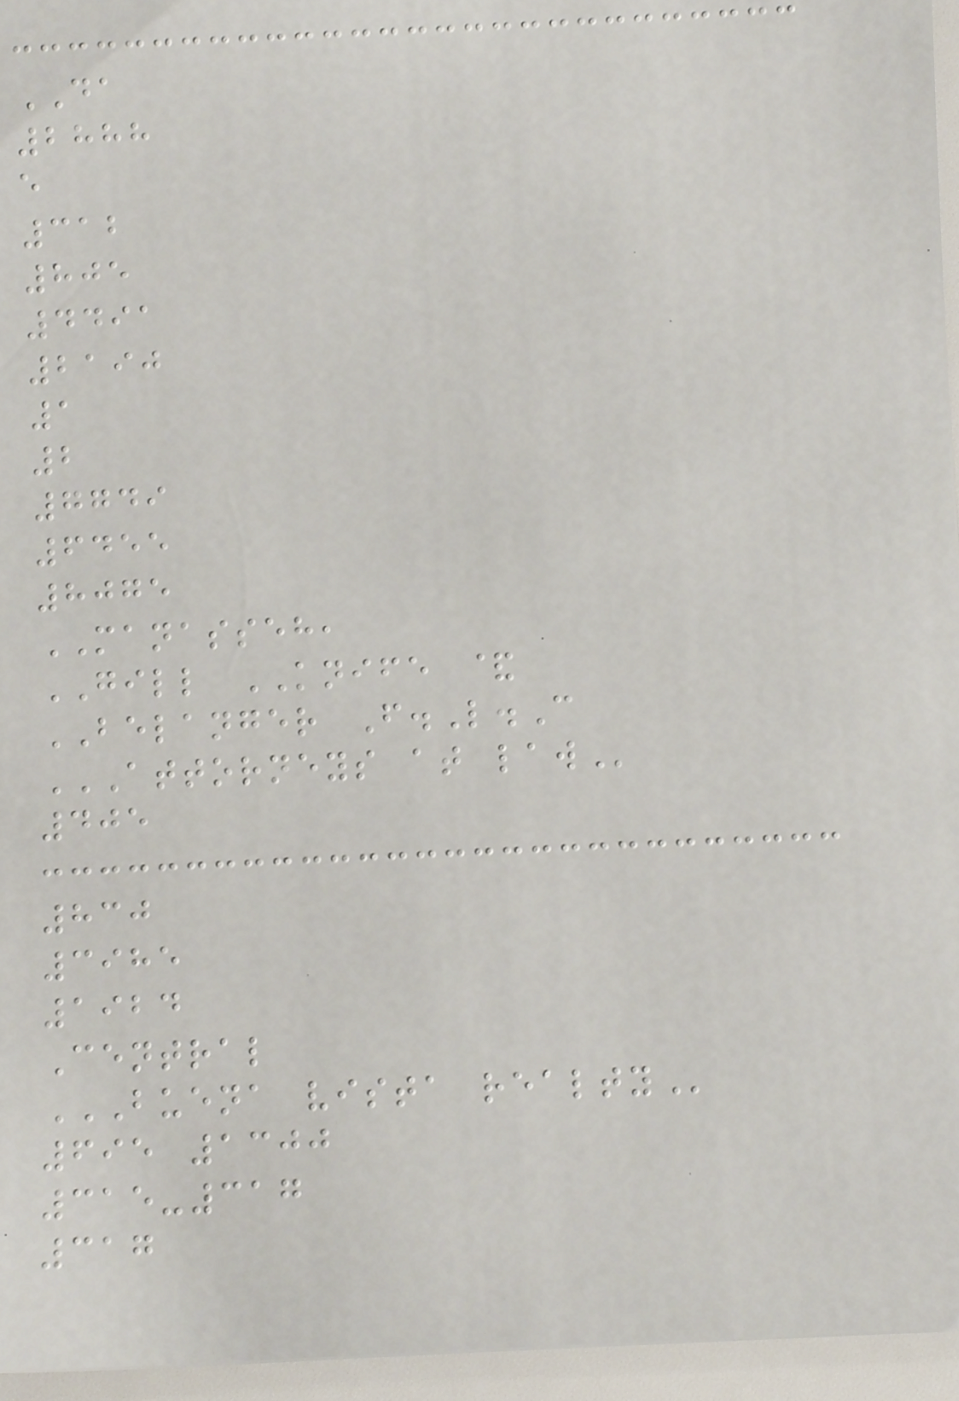DA
2888
e
312
805
4491
2190
1
2
7749
6455
8075
MANASSEH,
GILL KNIFE &
BELANGER F.L.C
ATTORNEYS AT LAW
405
830
3985
1924
Central
BUENA VISTA REALTY
695 1300
315-317
317
